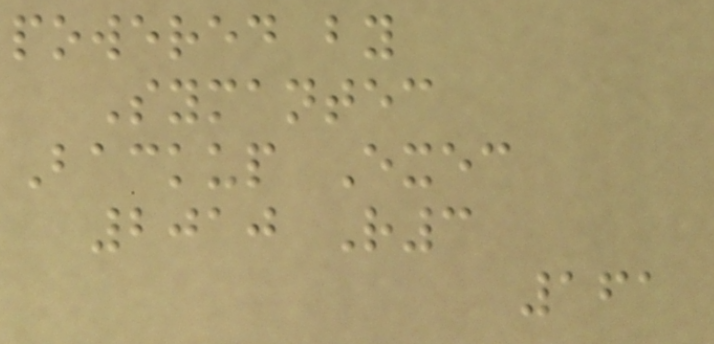powered by
Symantec
Backup Exec
2010 R3
161
